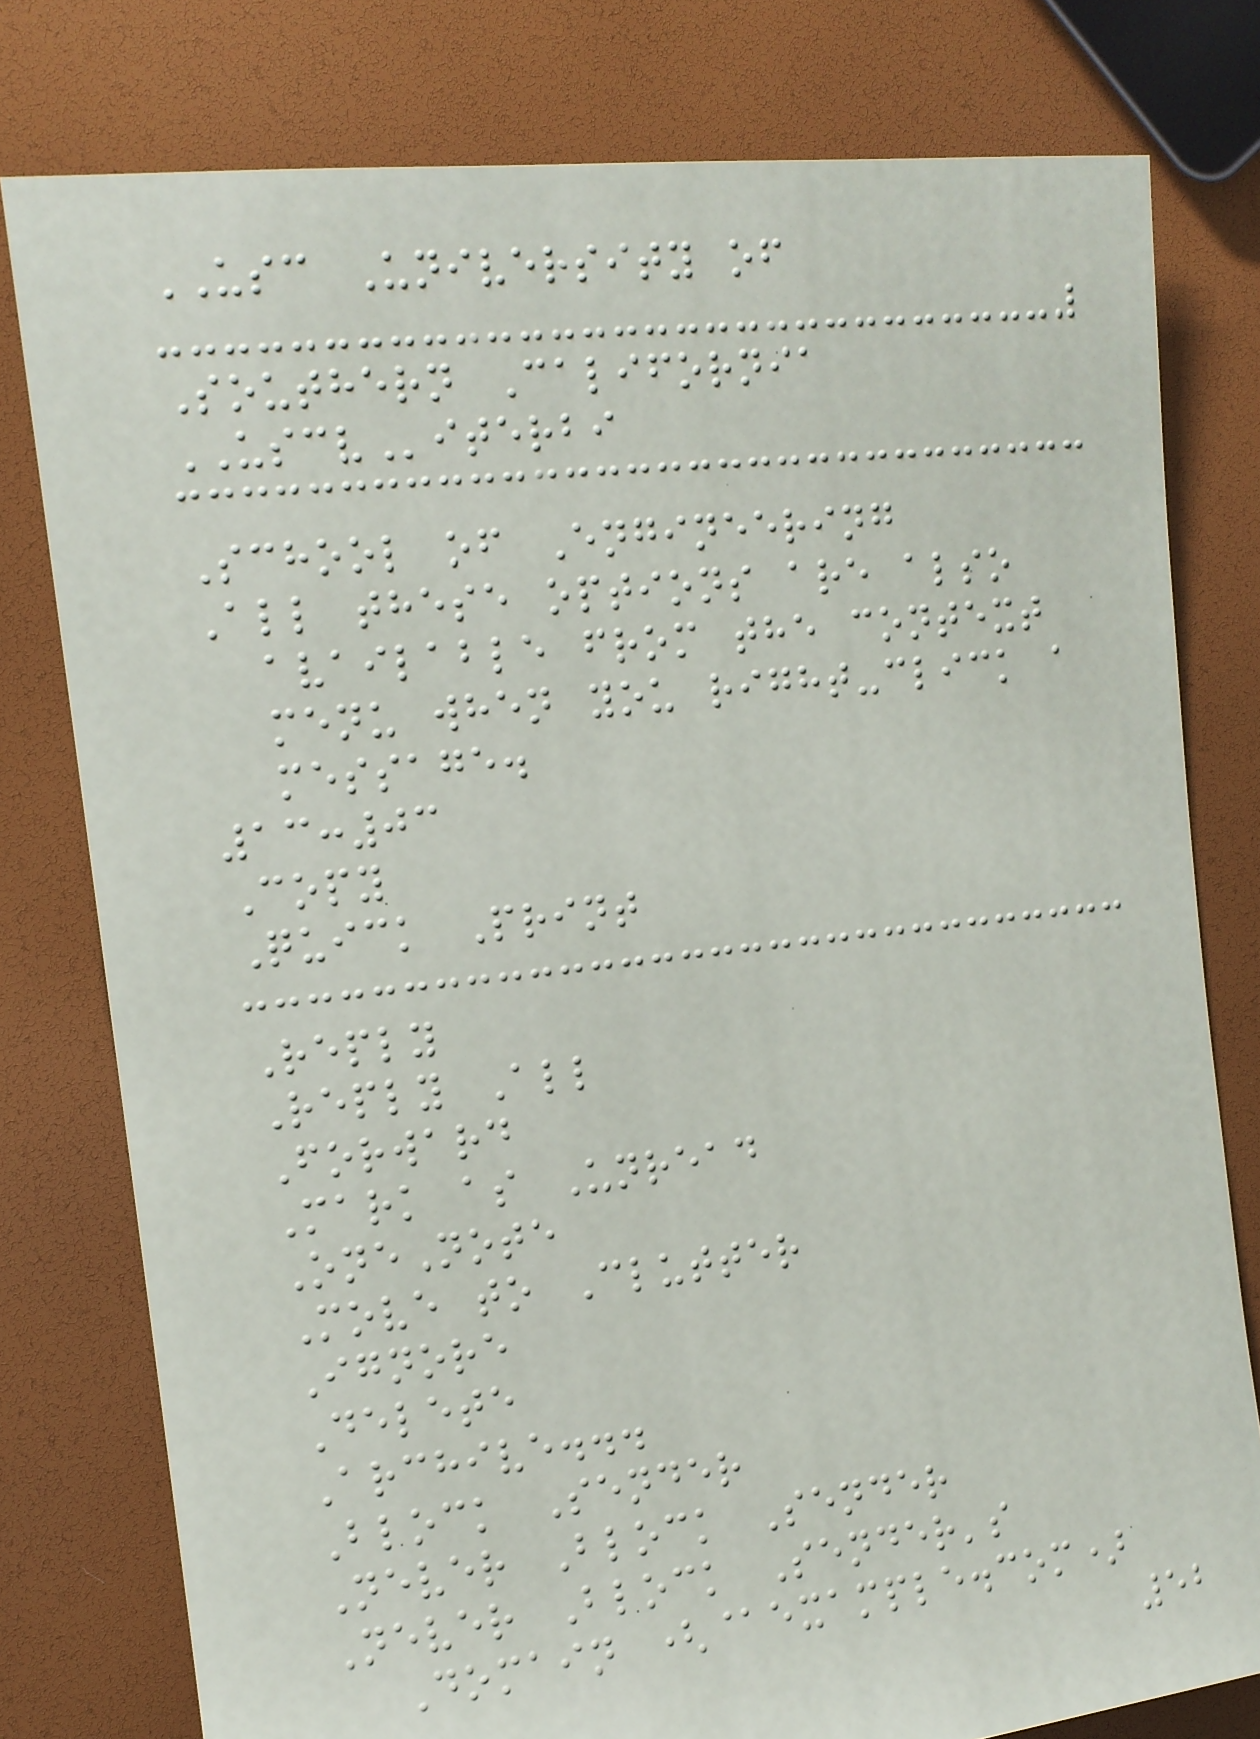USC University of
Southern California
USCViterbi
School of Engineering
All these options are also
available from the context
menu when you right-click a
message.
13:03
Copy
Quick Print
Reply
Reply All
Forward
Mark as Unread
OneNote
Move to Clutter
Ignore
Delete
Archive...
Block Sender
Never Block Sender
Never Block Sender's
Domain (@example.com)
52
